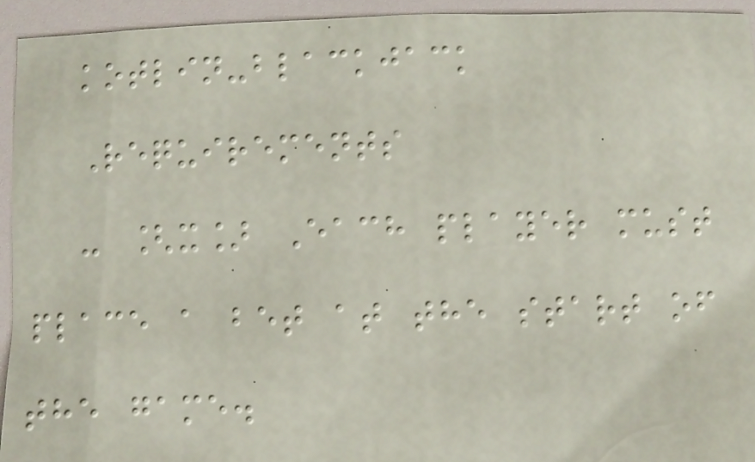kotlin-blackjack
Requirements
- [x] Each player must
place a bet at the start of
the game.
